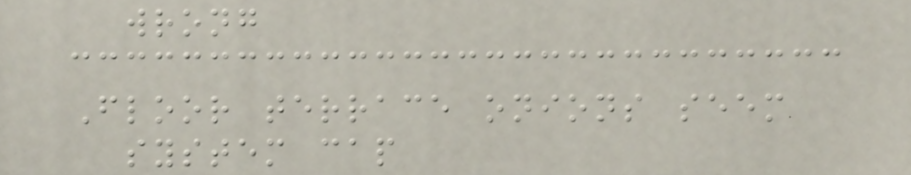wrong
Floor terrace onions seem
system cap
